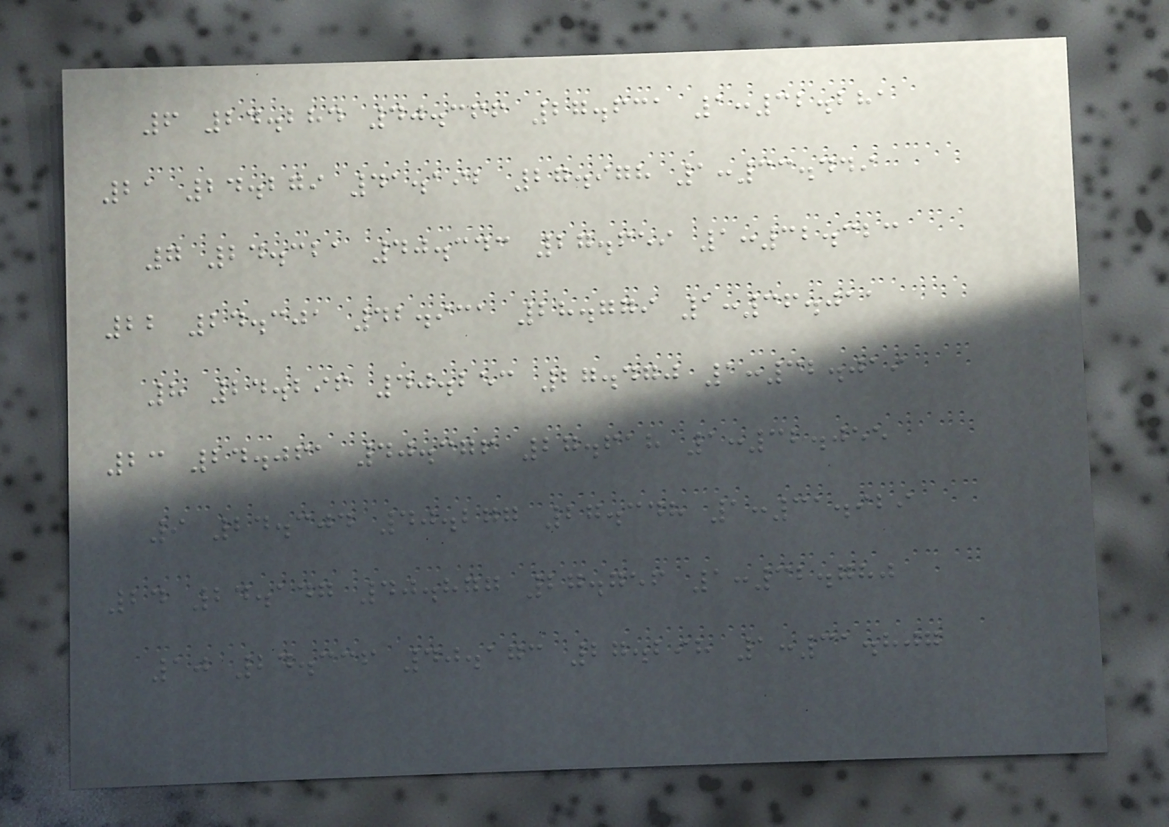6 24.284 40.366 27.631 1:32.281
21 24.279 41.192 27.978 1:33.449
7 24.321 40.343 27.659 1:32.323
22 24.301 42.931 28.779 1:36.011
8 24.296 40.253 27.470 1:32.019
23 24.061 40.376 27.618 1:32.055
9 24.304 40.277 27.348 1:31.929
24 24.147 40.877 27.756 1:32.780
10 24.336 40.173 27.298 1:31.807
